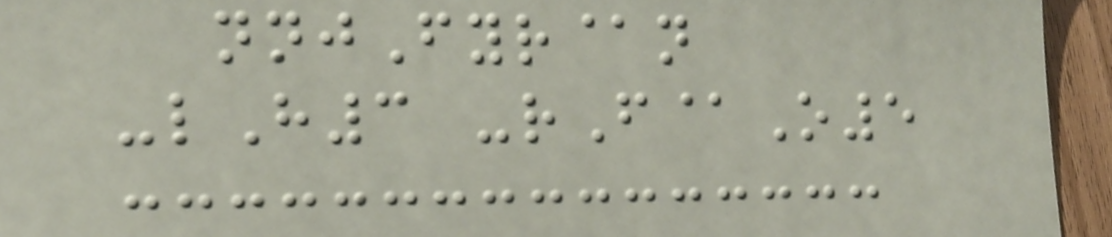nnjFyr@n
-lH3 -rF@O5
